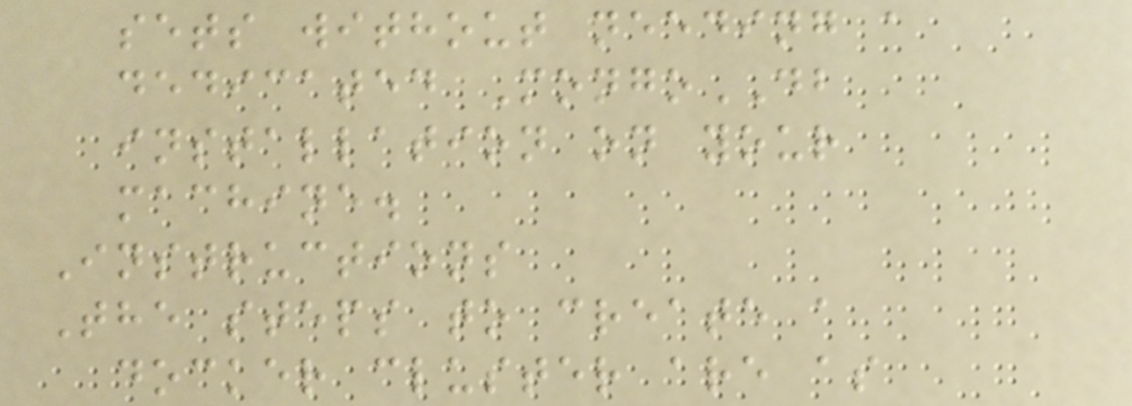sets without needing a
dedicated MongoDB
installation on your
machine.
Instructions
The steps to create a
docker cluster are as
